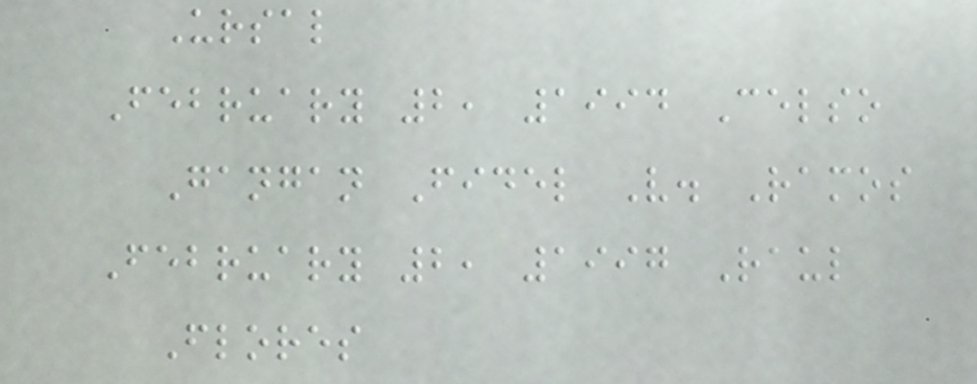Ursal
February 2, 1994 Celso
Gangan Fidel V. Ramos
February 2, 1997 Raul
Flores
